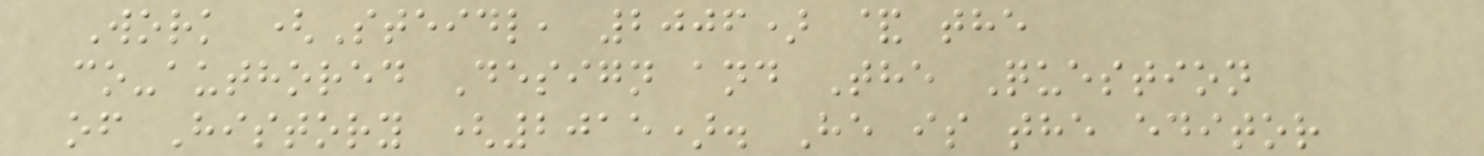Work (Steidl, 2006) & the
co-authored Design and The Question
of History (2015). He is the editor
